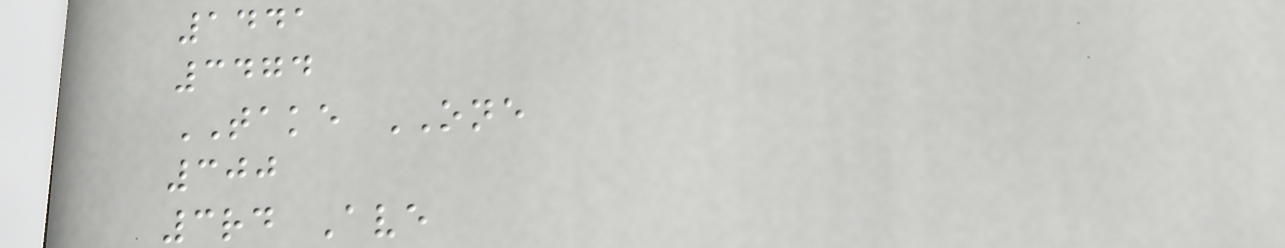1441
3474
TAKE ONE
300
3rd Ave
